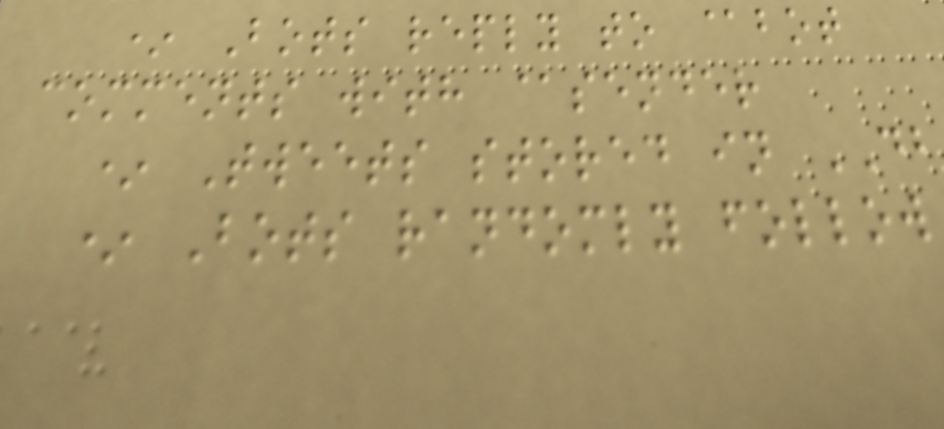* Bots reply to @bot
comments with @sender
* Tweets stored in DB
* Bots randomly follow
